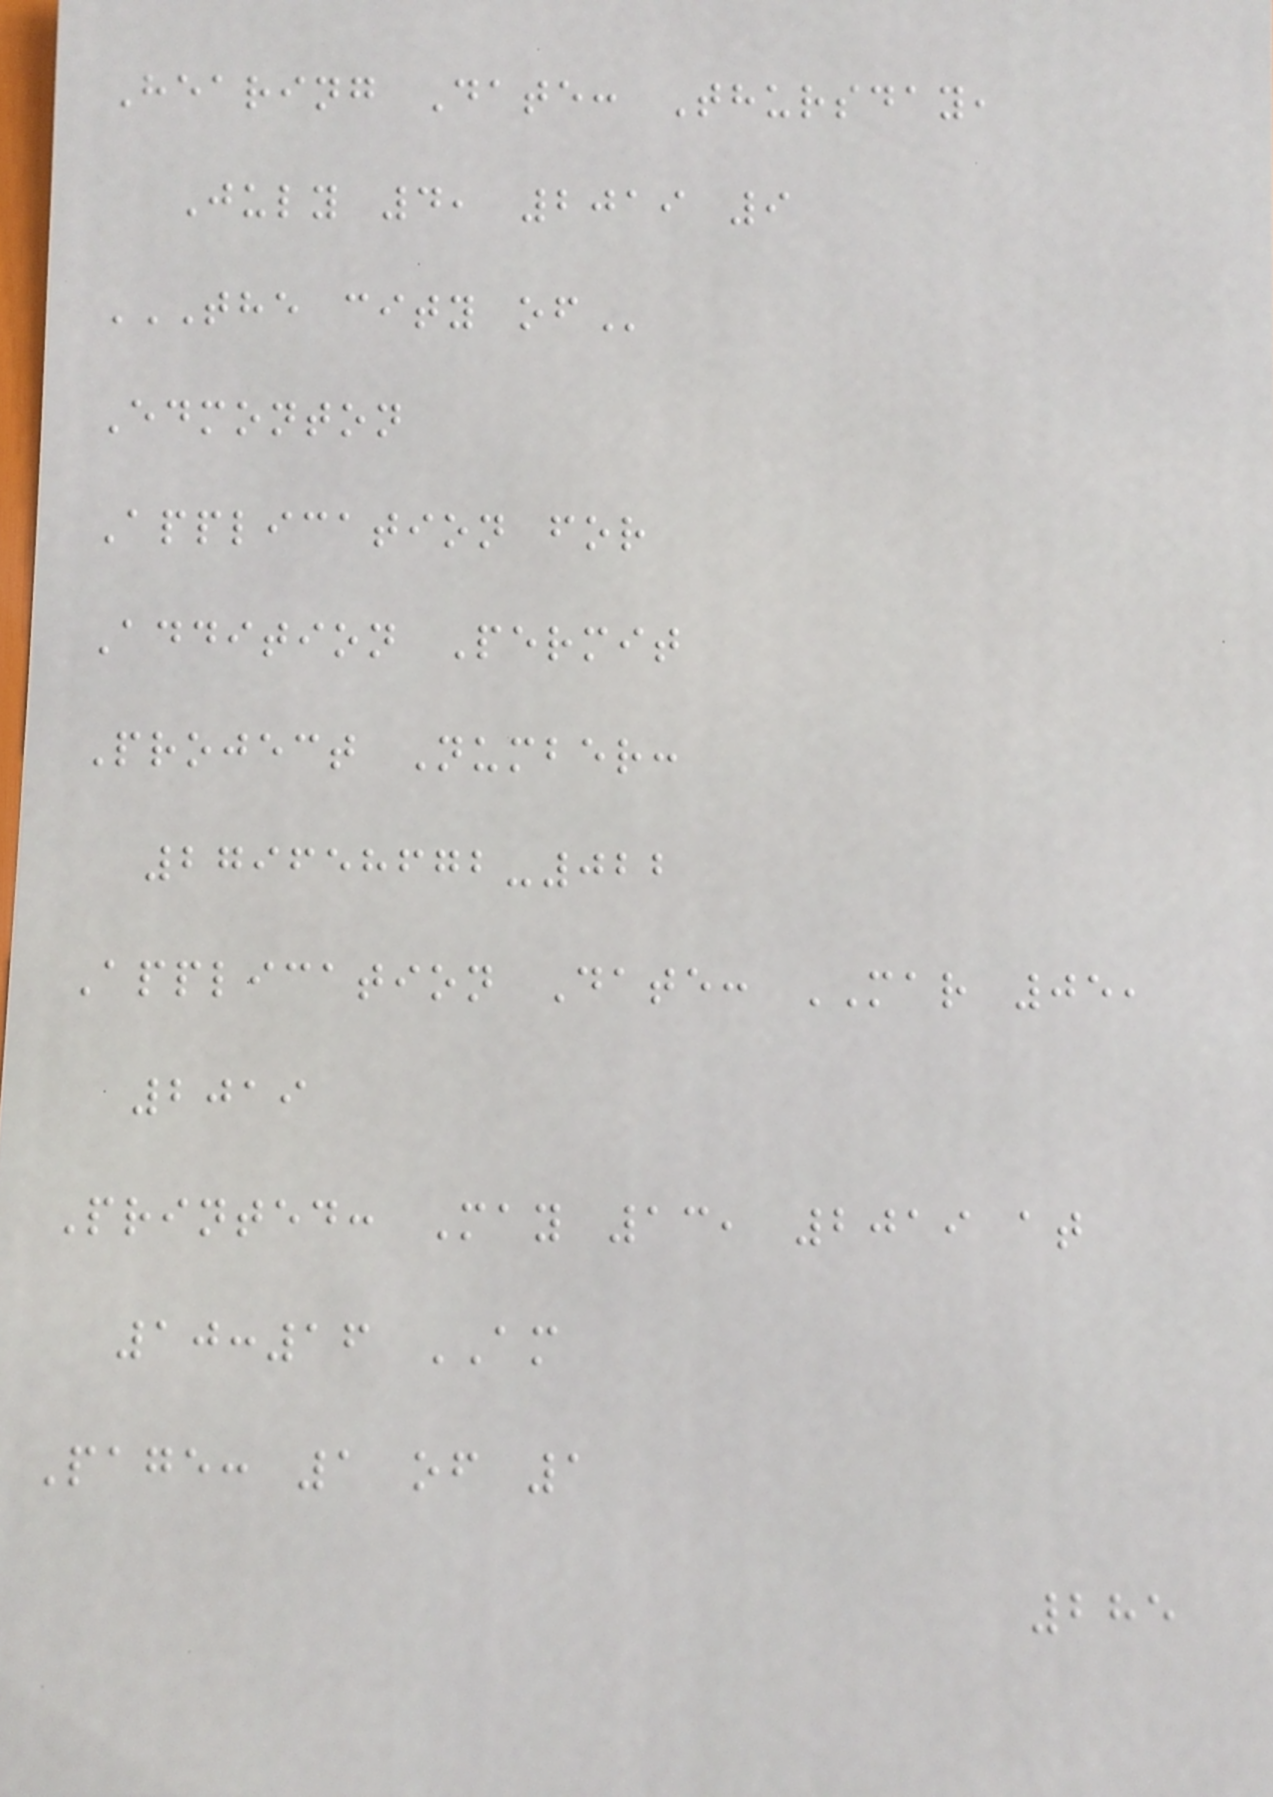Hearing Date: Thursday,
July 4, 2019 9
THE CITY OF
Edmonton
Application for
Addition Permit
Project Number:
279658672-022
Application Date: MAR 05,
2019
Printed: May 13, 2019 at
10:16 AM
Page: 1 of 1
285
